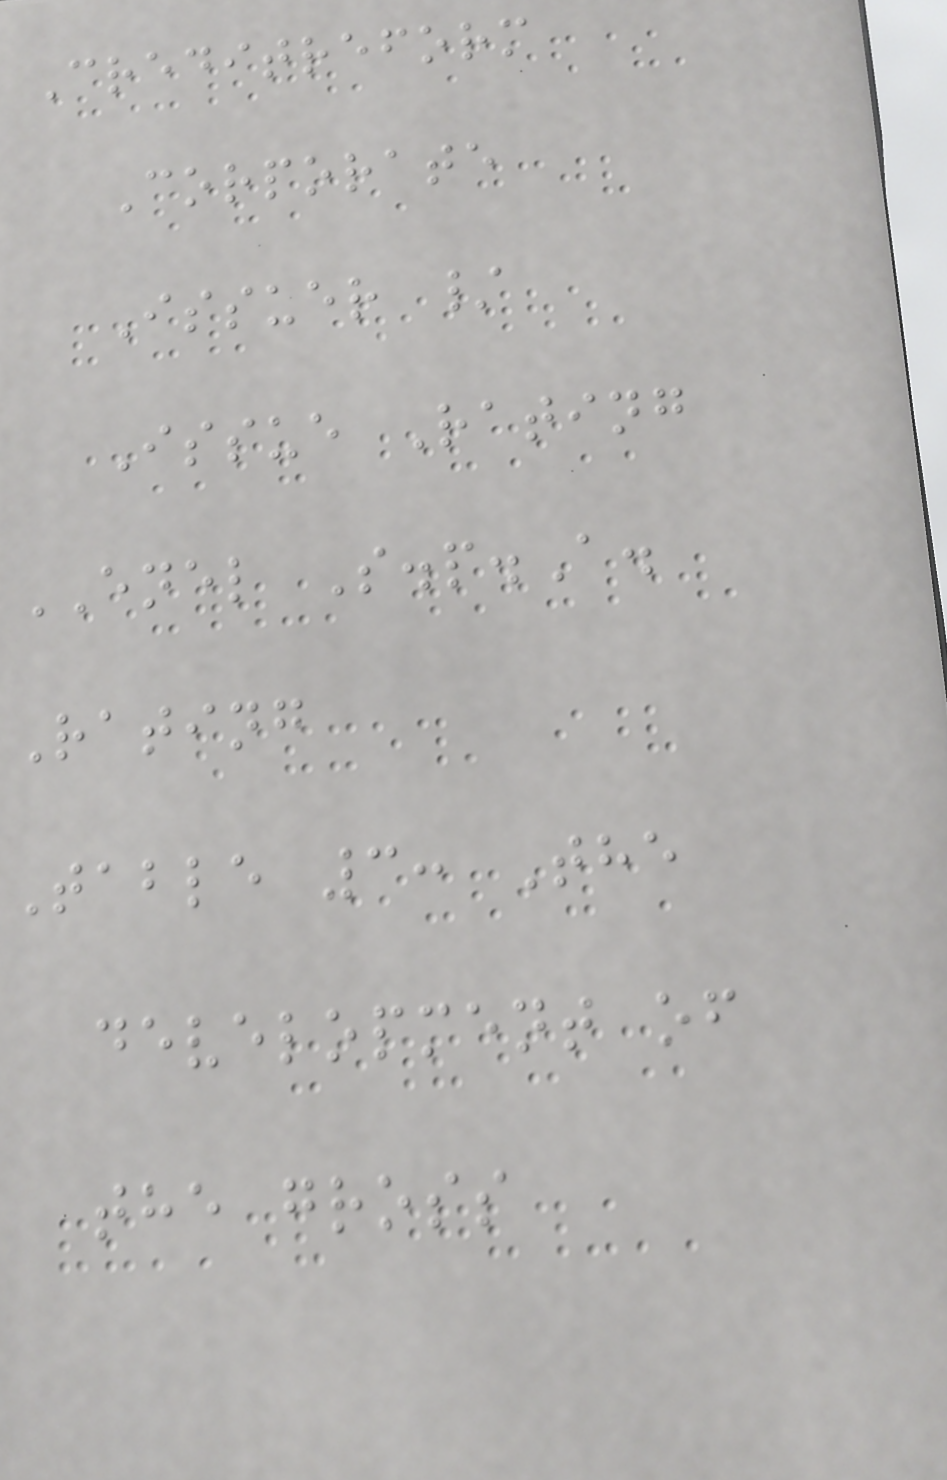Creditreform
Corporate
Issuer /
Issue Rating
ENEL S.p.A.
Rating
Table 3: The
development of
the gross
